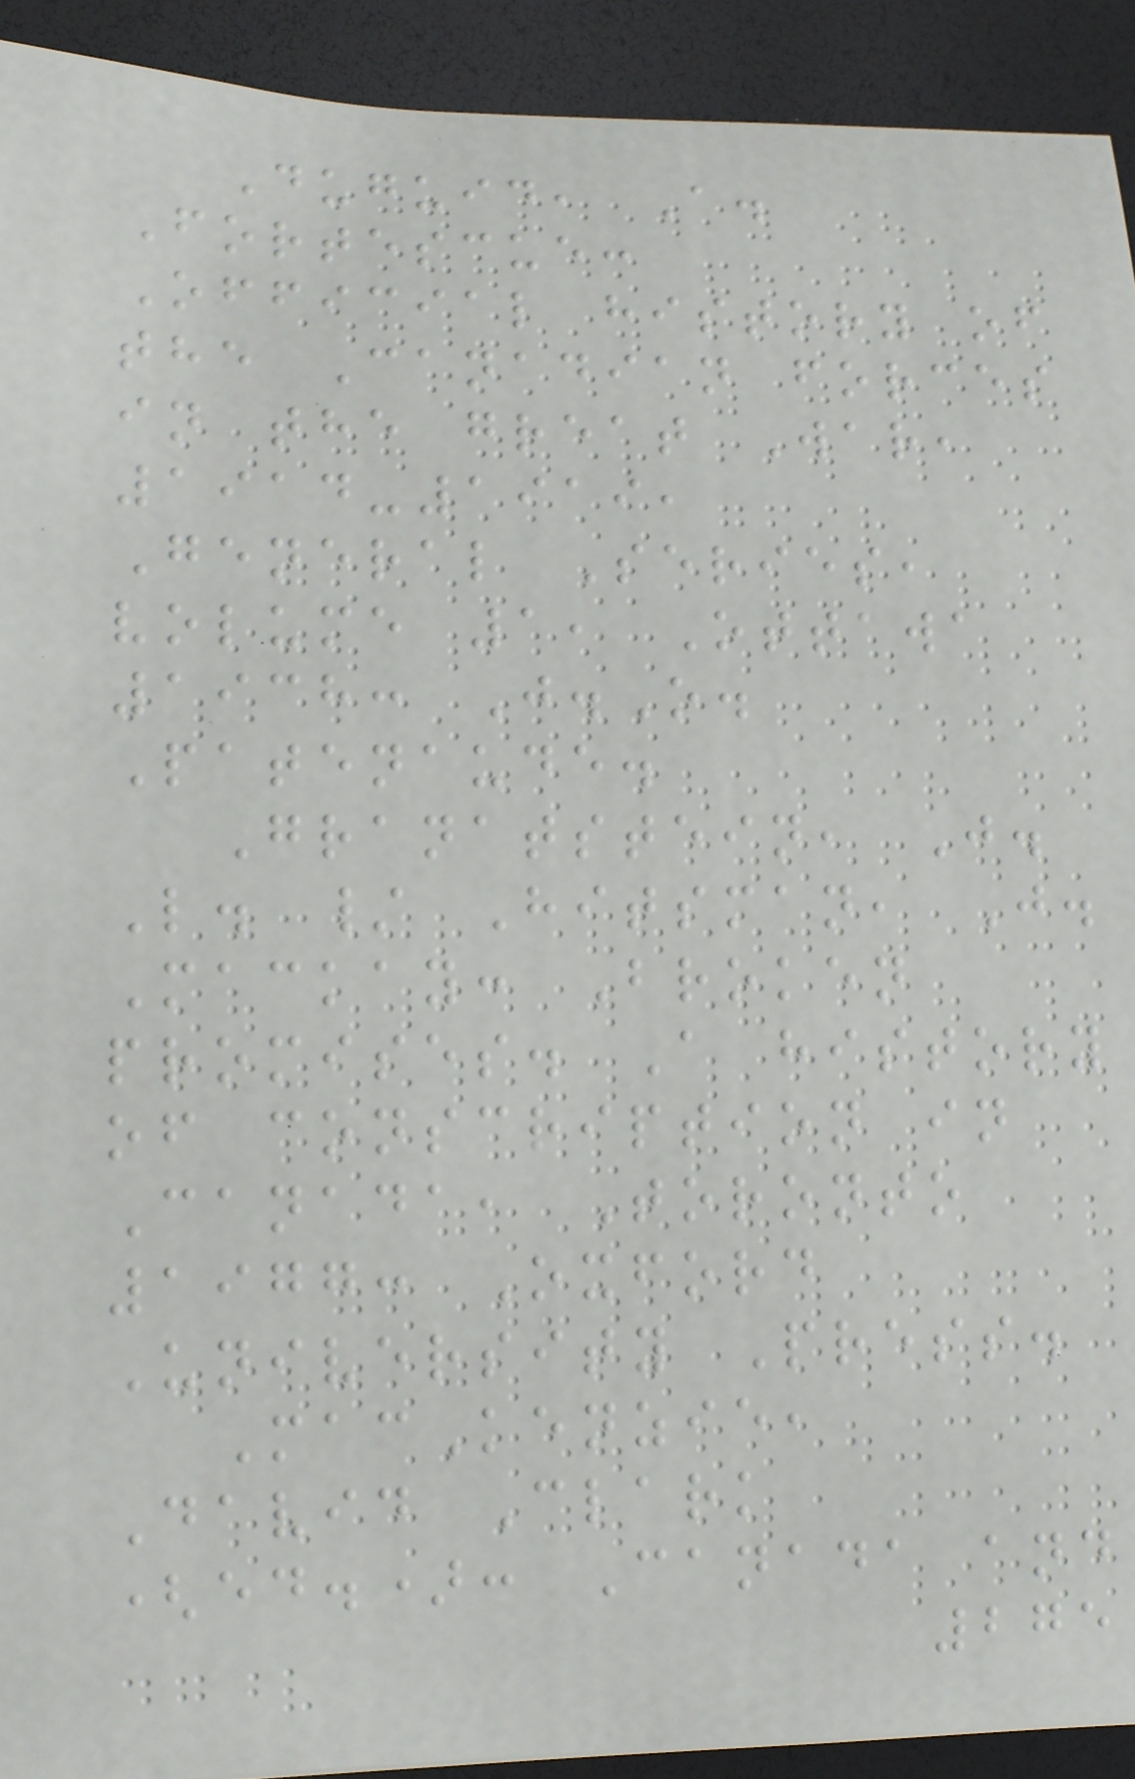Duguid, A.
Fortescue:
Official history of
the Canadian forces
in the great War,
1914-1919,
General Series,
volume 1, Ottawa
1938: J.O.
Patenaude.
Granatstein, J.
L. / Hitsman, J.
Mackay: Broken
promises. A history
of conscription in
Canada, Toronto
1977: Oxford
University Press.
MacKenzie,
David Clark
(ed.): Canada and
275
